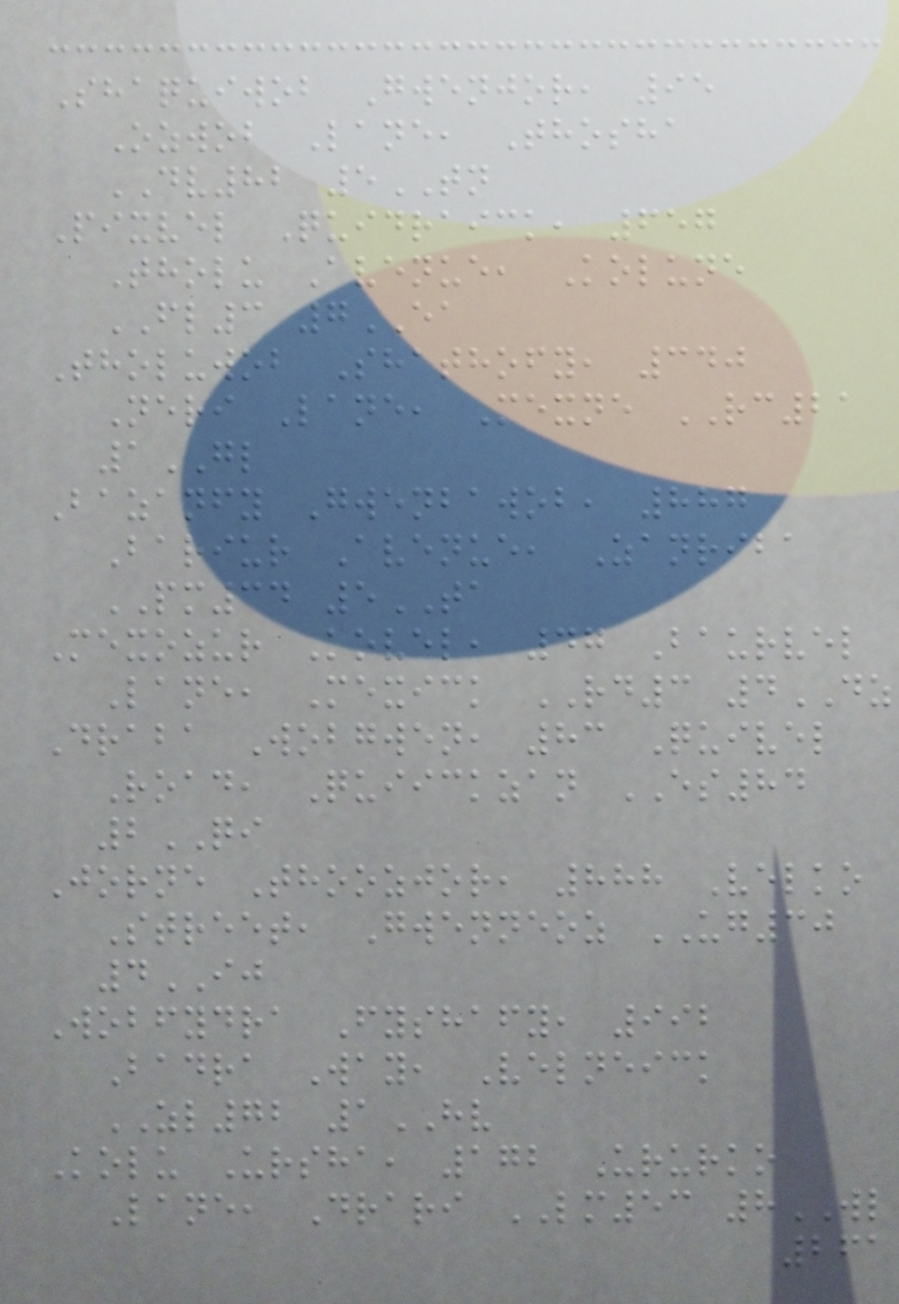Shaquiwob Gwenjor, 95
Ozwob Lane, Thosha
DV82 5TN
Pixvel Quidraick, 657
Tholu Avenue, Kolune
FL3 7EA
Tholuwob Shathofy, 340
Neri Lane, Mexne RC21
1GL
Bazanfy Gwenbawob, 887
Bariur Avenue, Zanriba
PM34 5TA
Mexozur Kovel, 47 Baurvel
Lane, Mexick RD3 4DZ
Draba Wobgwen, 83 Quivel
Road, Quiickzan ES84
2QI
Jorne Thoozjor, 888 Velko
Street, Gwenneoz UG30
4IJ
Wobfydra Fyshafy, 992
Badra Way, Velneick
ZL72 1HV
Kolu Ursha, 172 Ururko
Lane, Drari LM53 8WL
261
